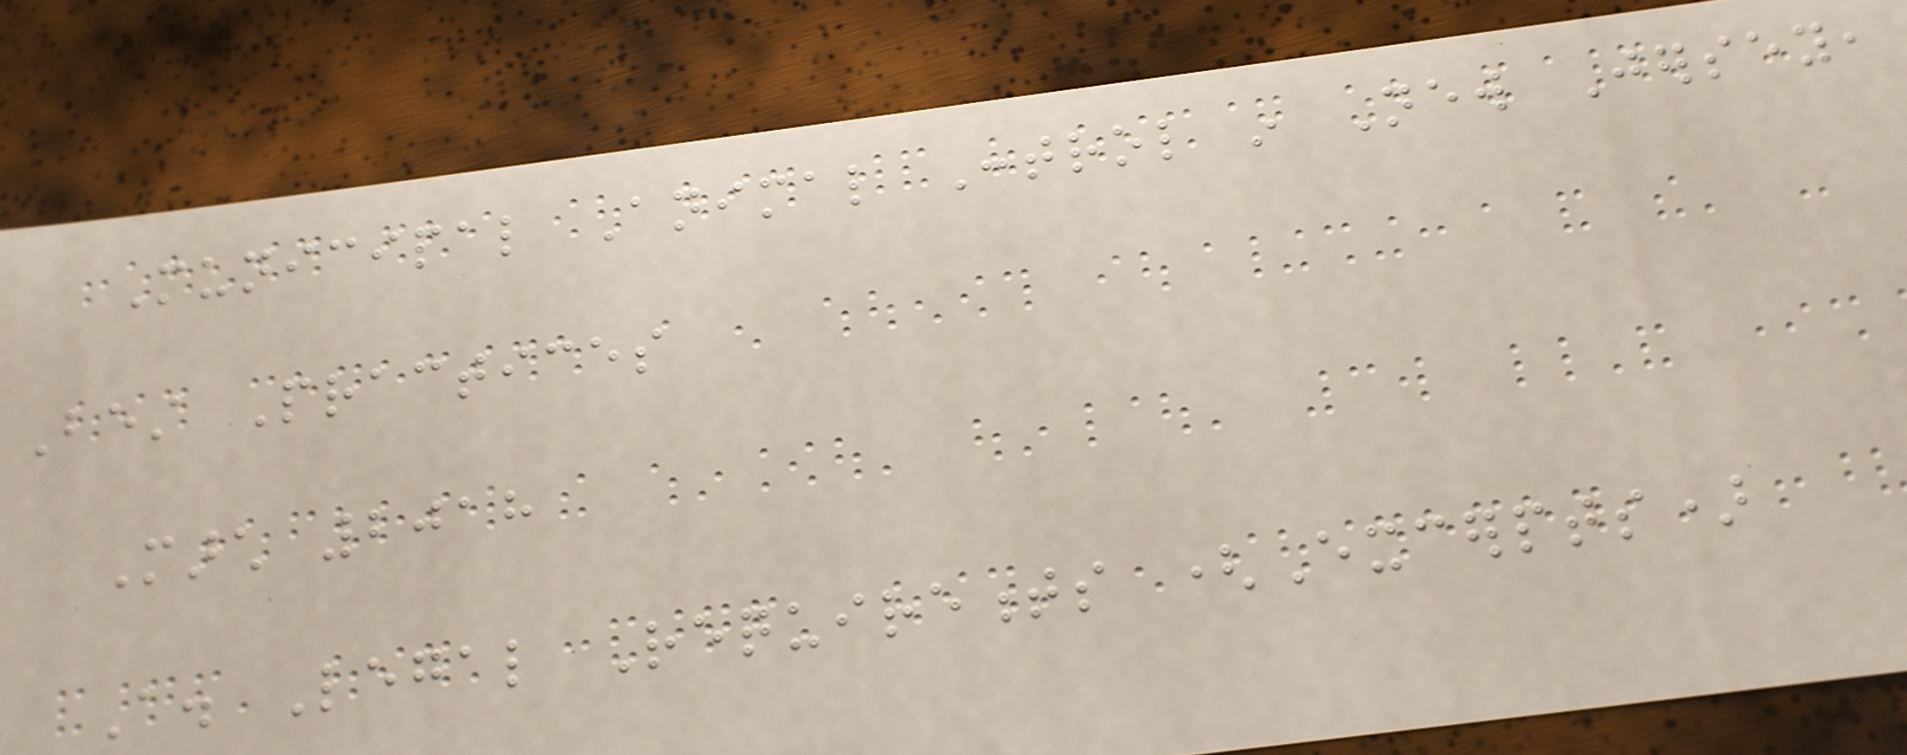Municipal Animal Control in New Jersey,
Best Practices
March 2018
A. Legal Requirements (Excerpts)
